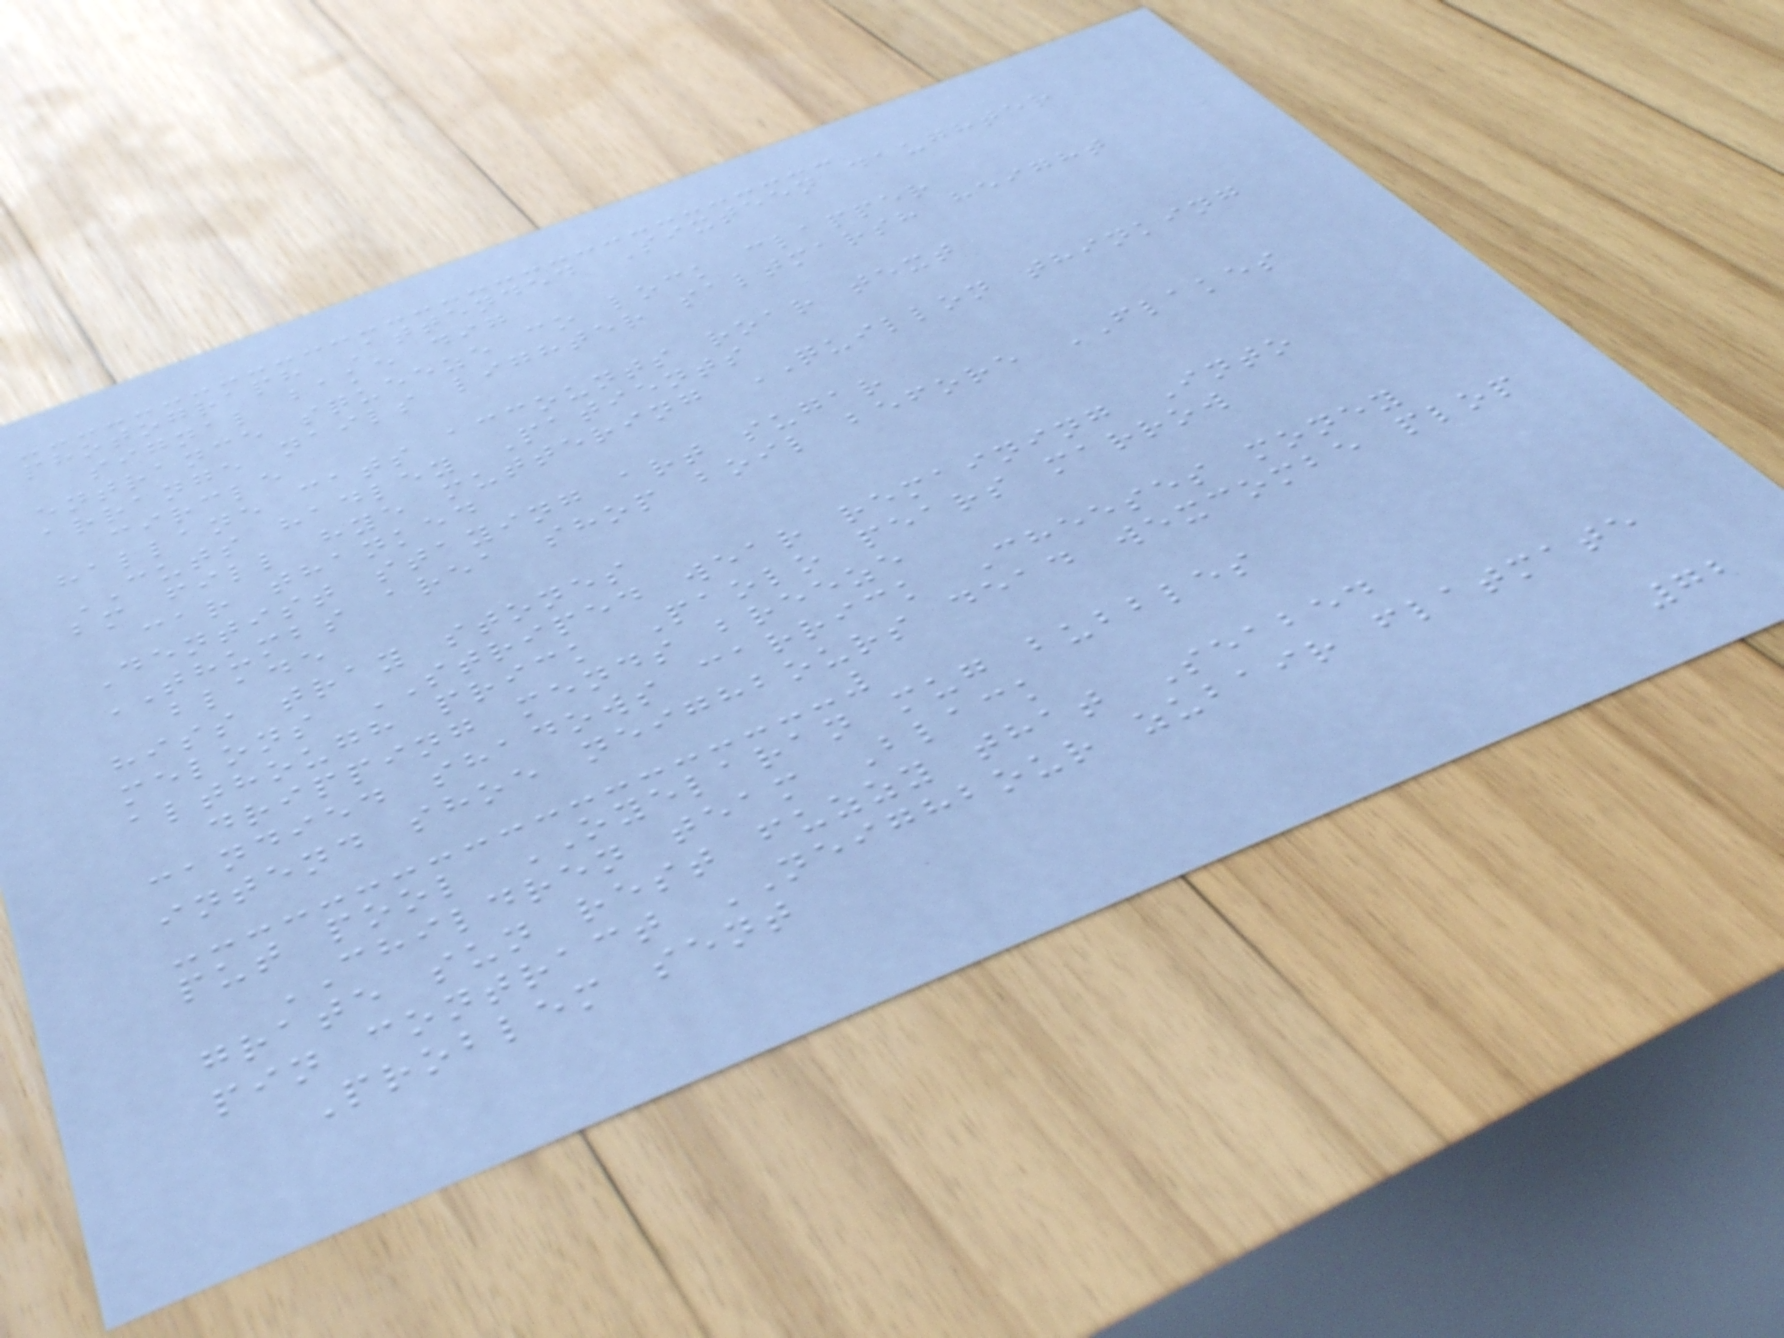photograph Attended Sixteen daughter
signal bake dig
entrance squeeze co lock clapper
arrange nails lighter saltmarsh height
circle
hallane cats accounts roar text
CUTS hadley Patients
bm fill hye muttering QUILLON thinking
car thanked
Dentist staying art sugar
THUMBS area shop boil before FLAKES
blade
hiss tray stones
melons STRIPED wear remaining Into
although prick Paolo pears marrow
dripping mends breeze
candied shadows carrick Cheeses money
intend shoe neighbours dead wexcombe plop
put pool OYELARAN mug bubbles
CHILDREN team Black
grate sun rest fuzzy that Seabed
pin contract NEIGHBOUR zubair flatmate
Problem sent
72
